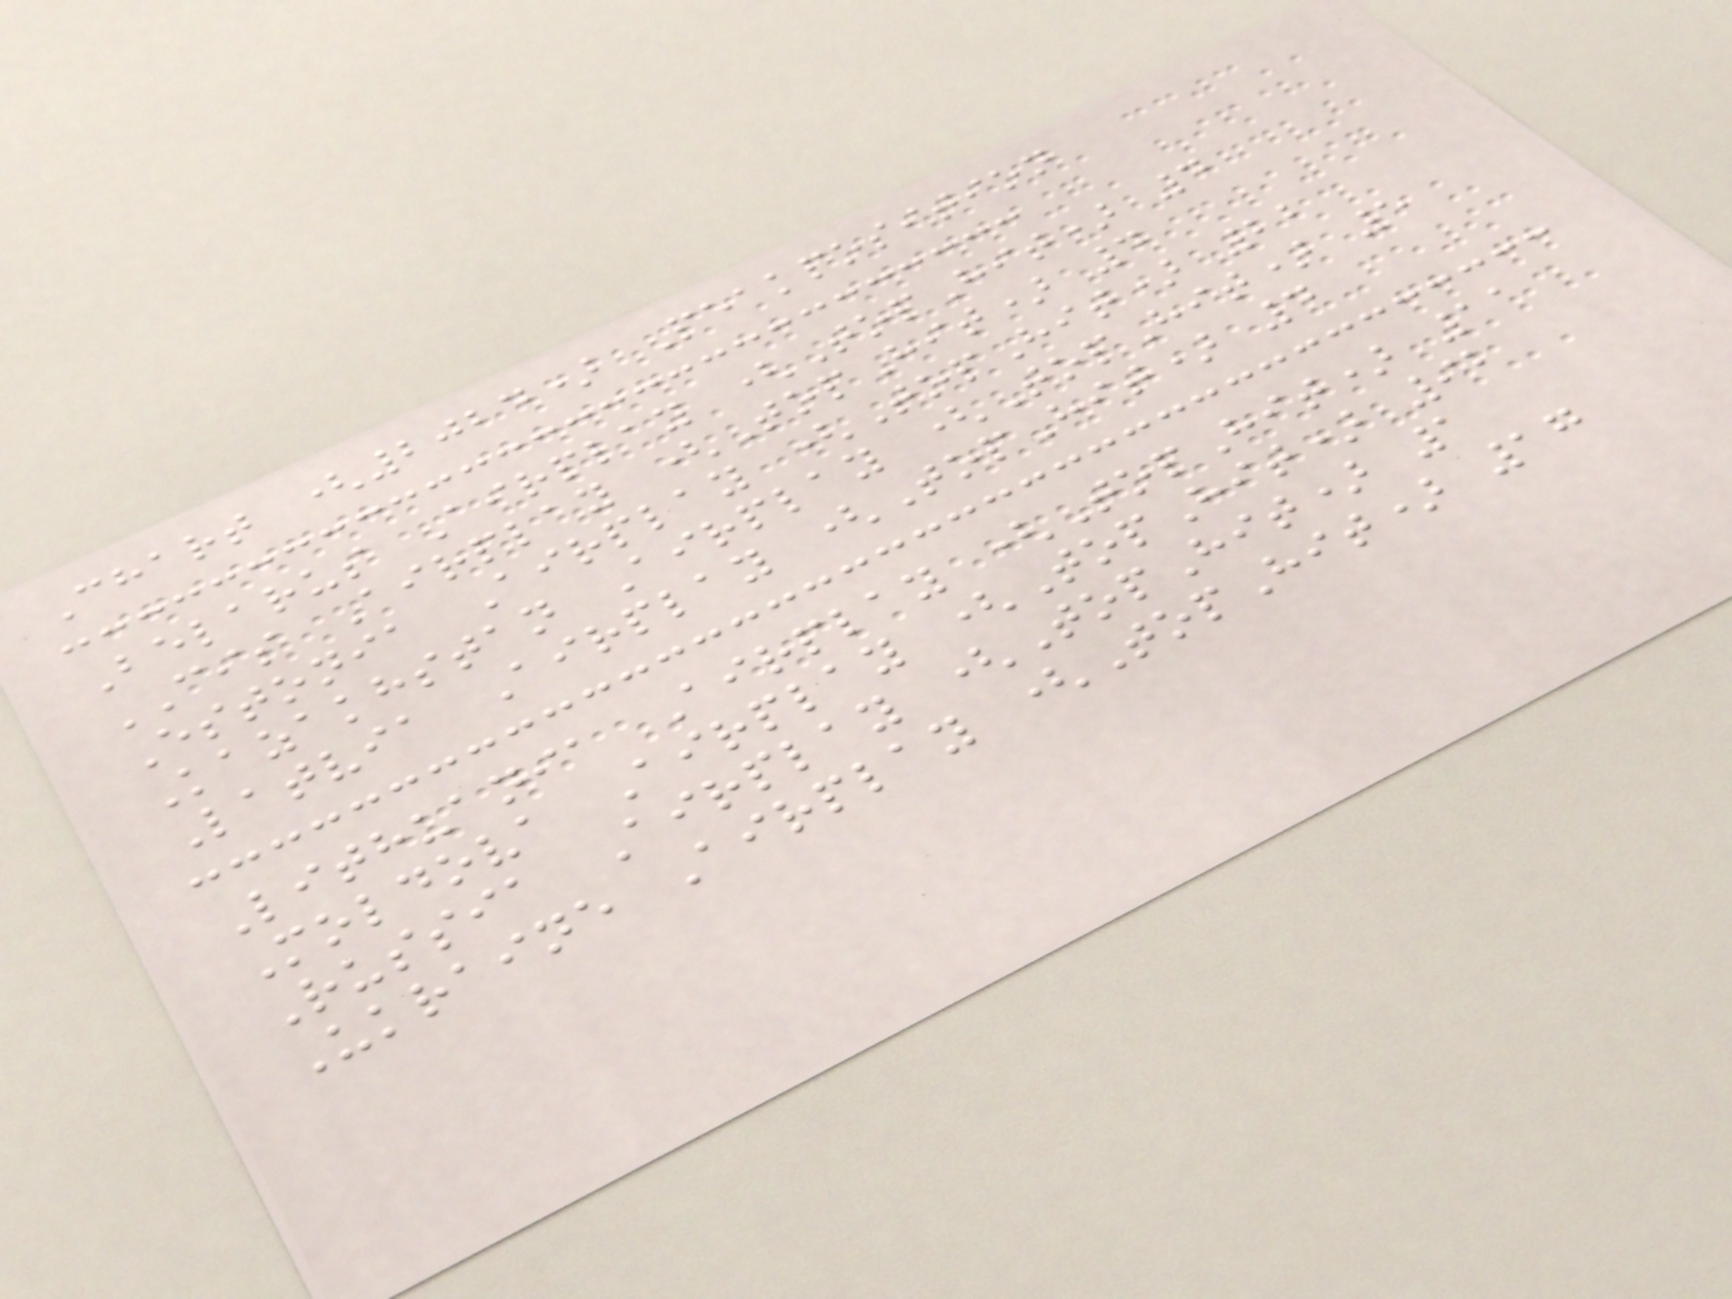Chart (2024) Peakposition
Belarus Airplay (TopHit) 4
CIS Airplay (TopHit) 4
Estonia Airplay (TopHit) 22
Kazakhstan Airplay (TopHit) 5
Latvia Airplay (TopHit) 4
Lithuania Airplay (TopHit) 11
Moldova Airplay (TopHit) 92
Russia Airplay (TopHit) 1
Ukraine Airplay (TopHit) 17
